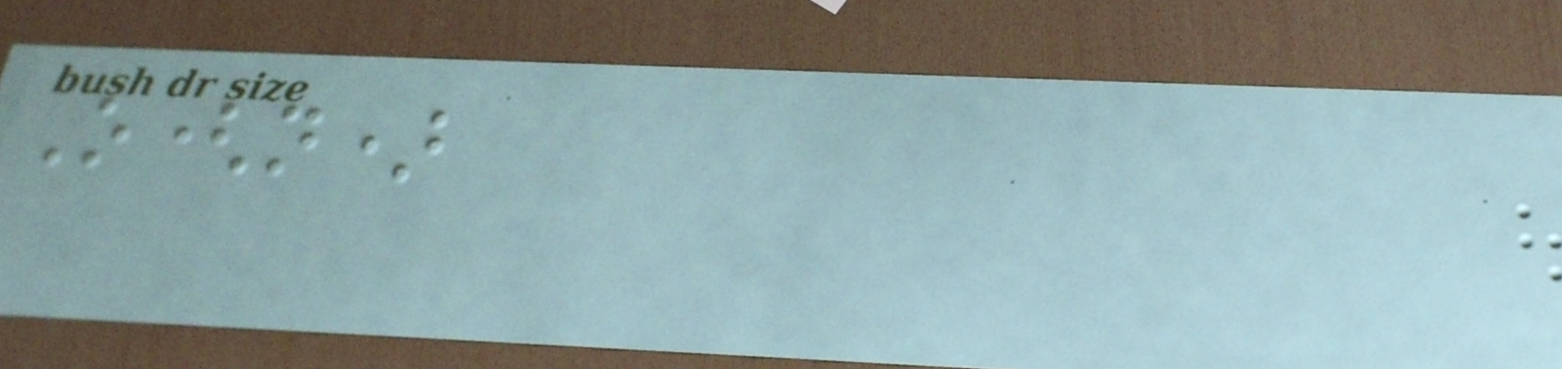O(n)
